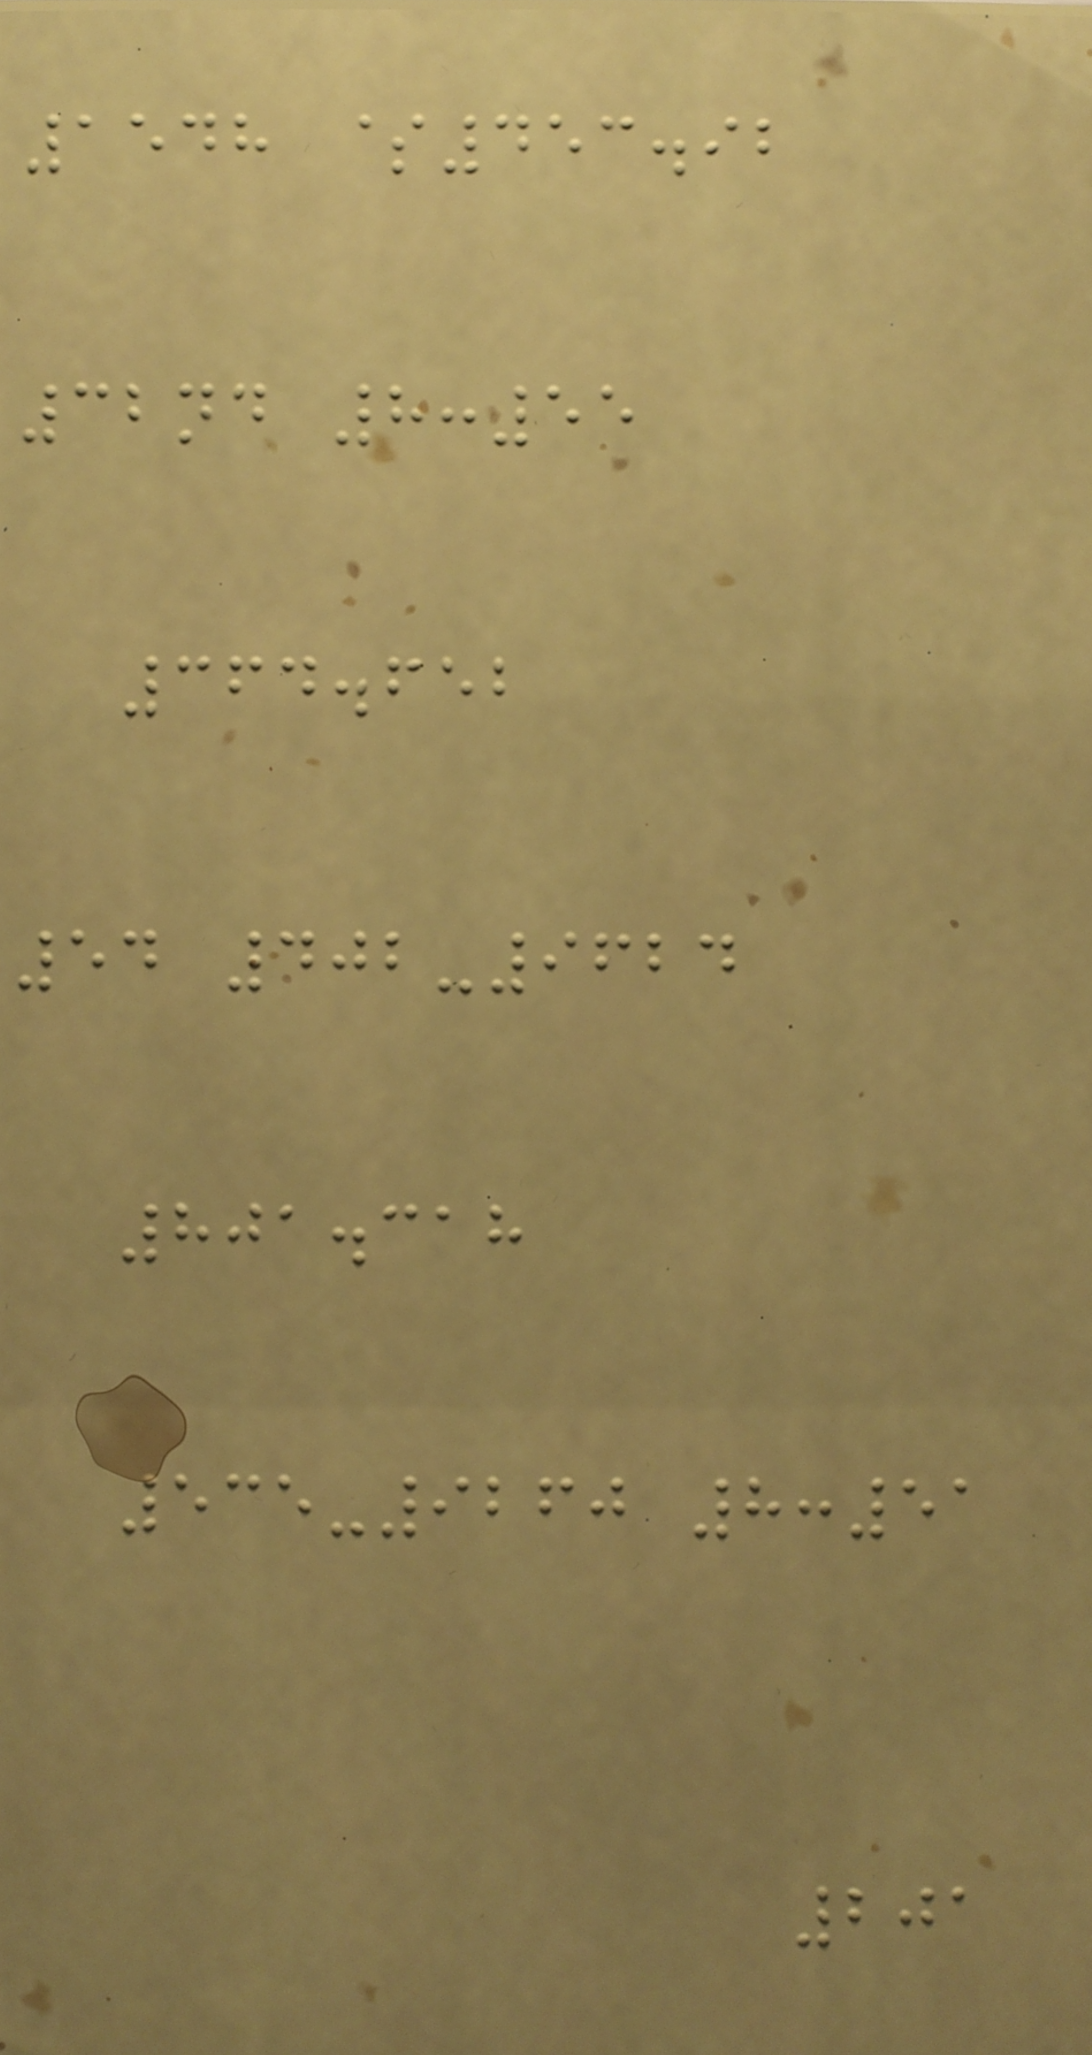1548 $453.92
32nd 8:55
364.652
54 402-9624
801.318
535-9260 8:51
201
